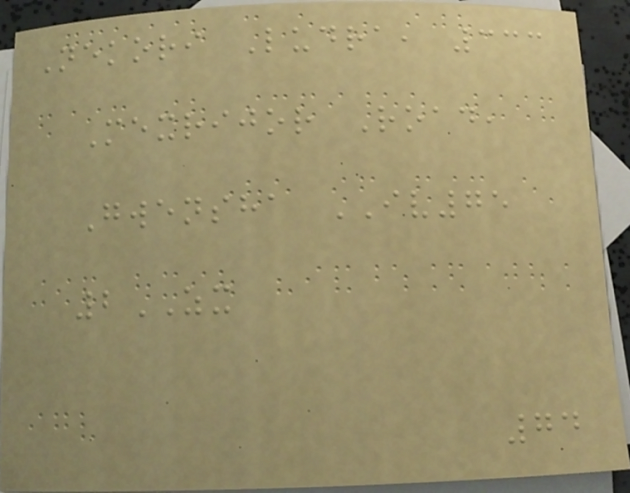Nekori Ludra, 333
Mexrijor Road,
Gwensha IV75
2ZX
74
